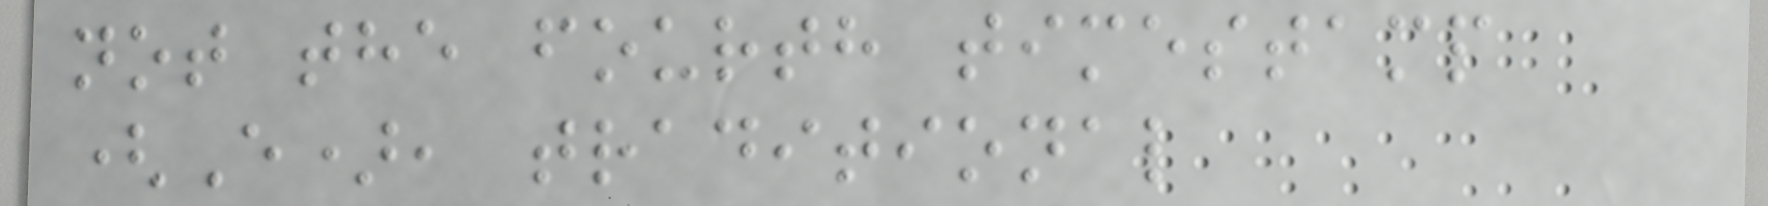not the fourth timestamp
(E), traditional
